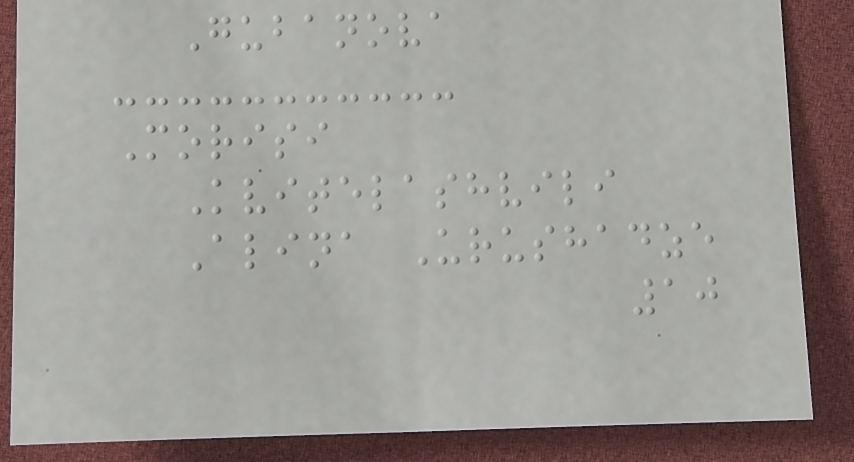Gubanova
Morisi
Kvitelashvili
Alina Urushadze
10
